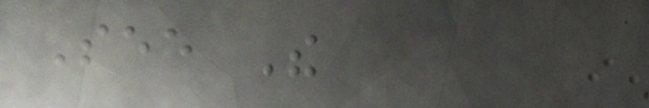See The
